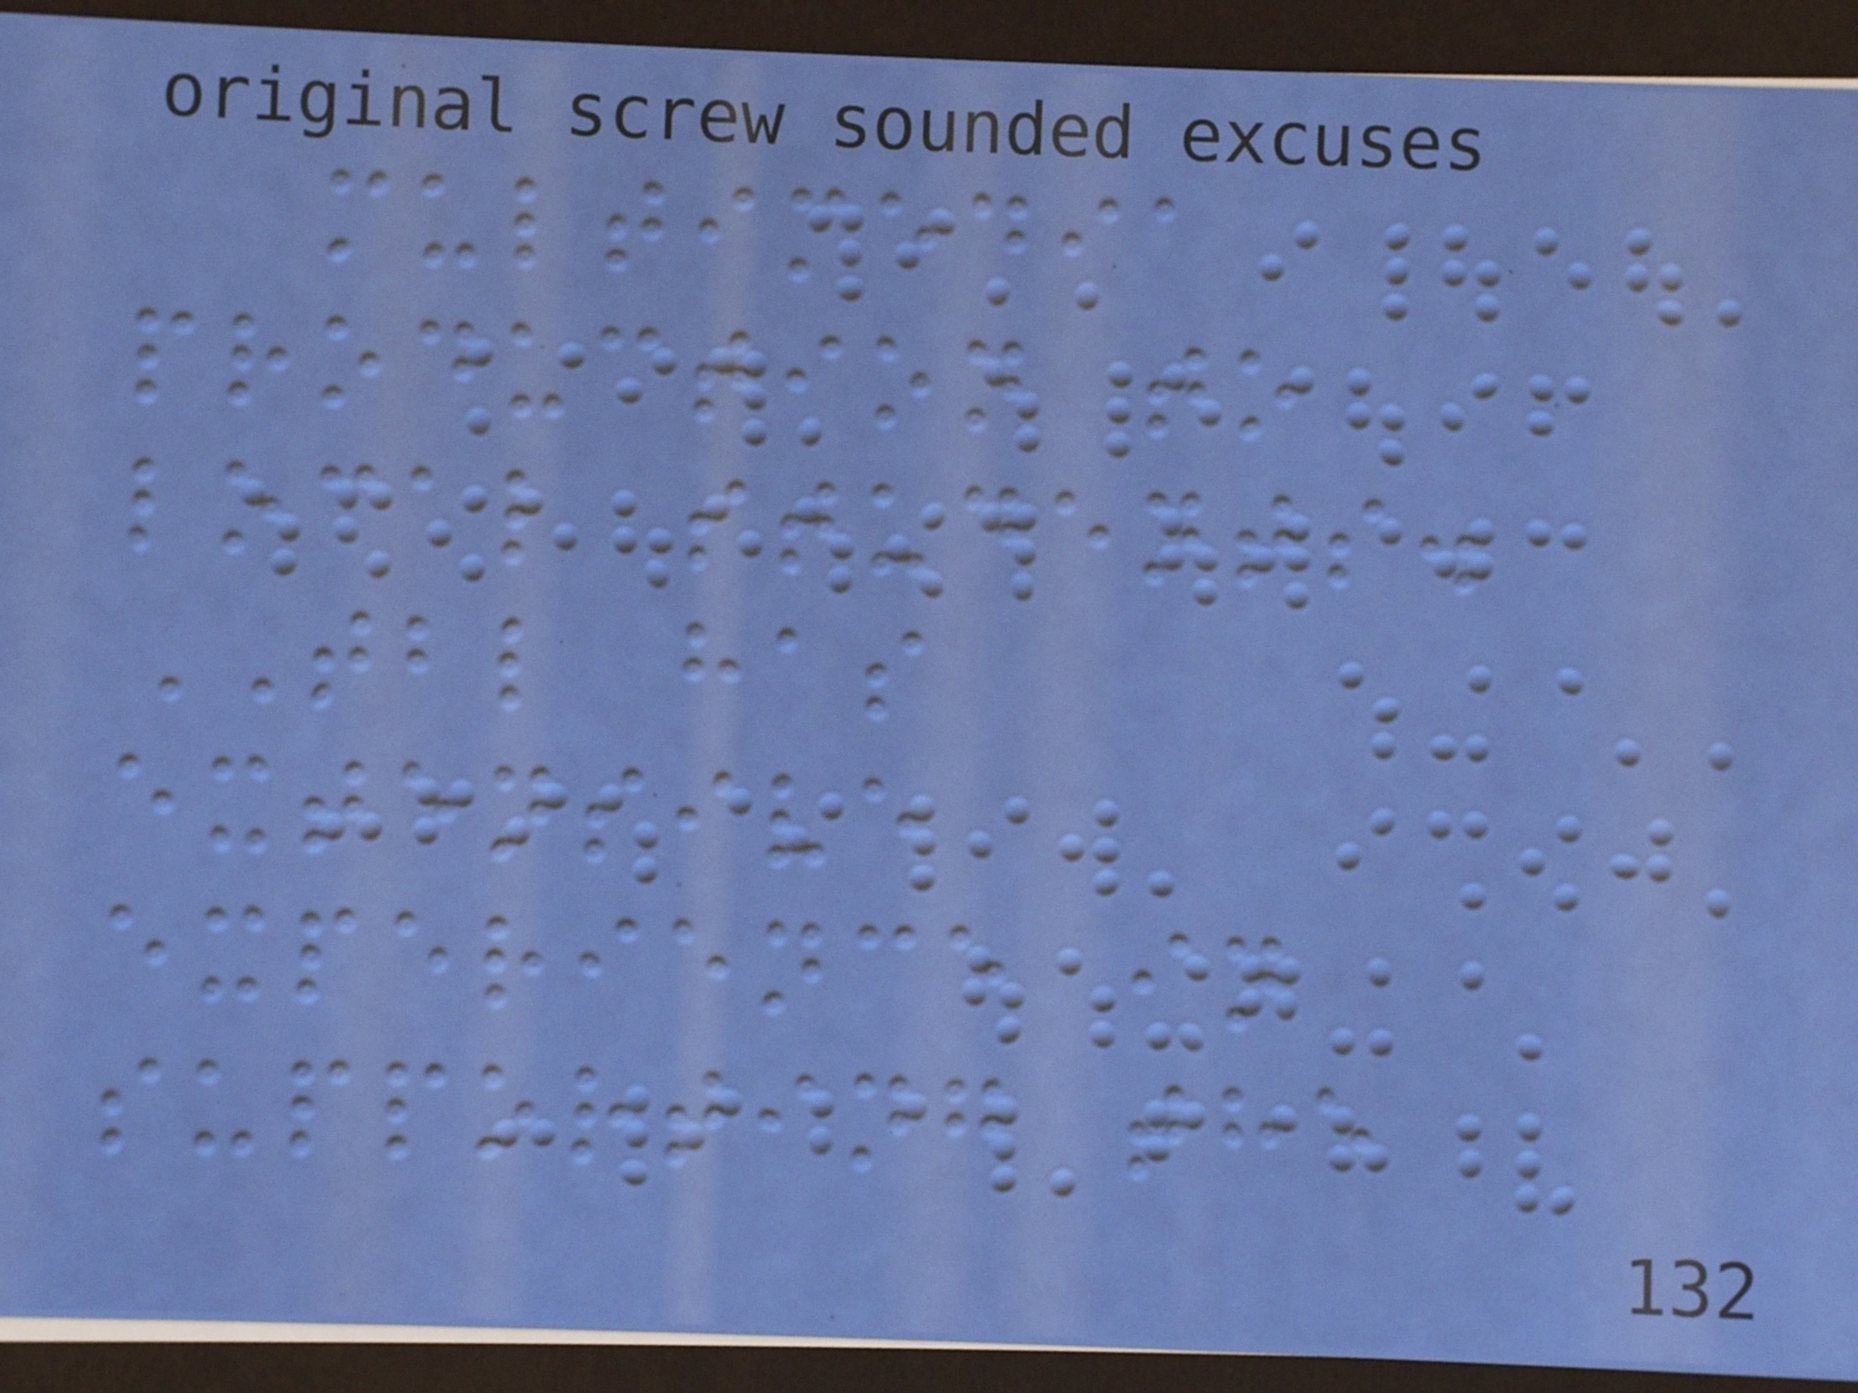multimedia
production to
local students.
TBL has
extensive
experience in
supporting the
